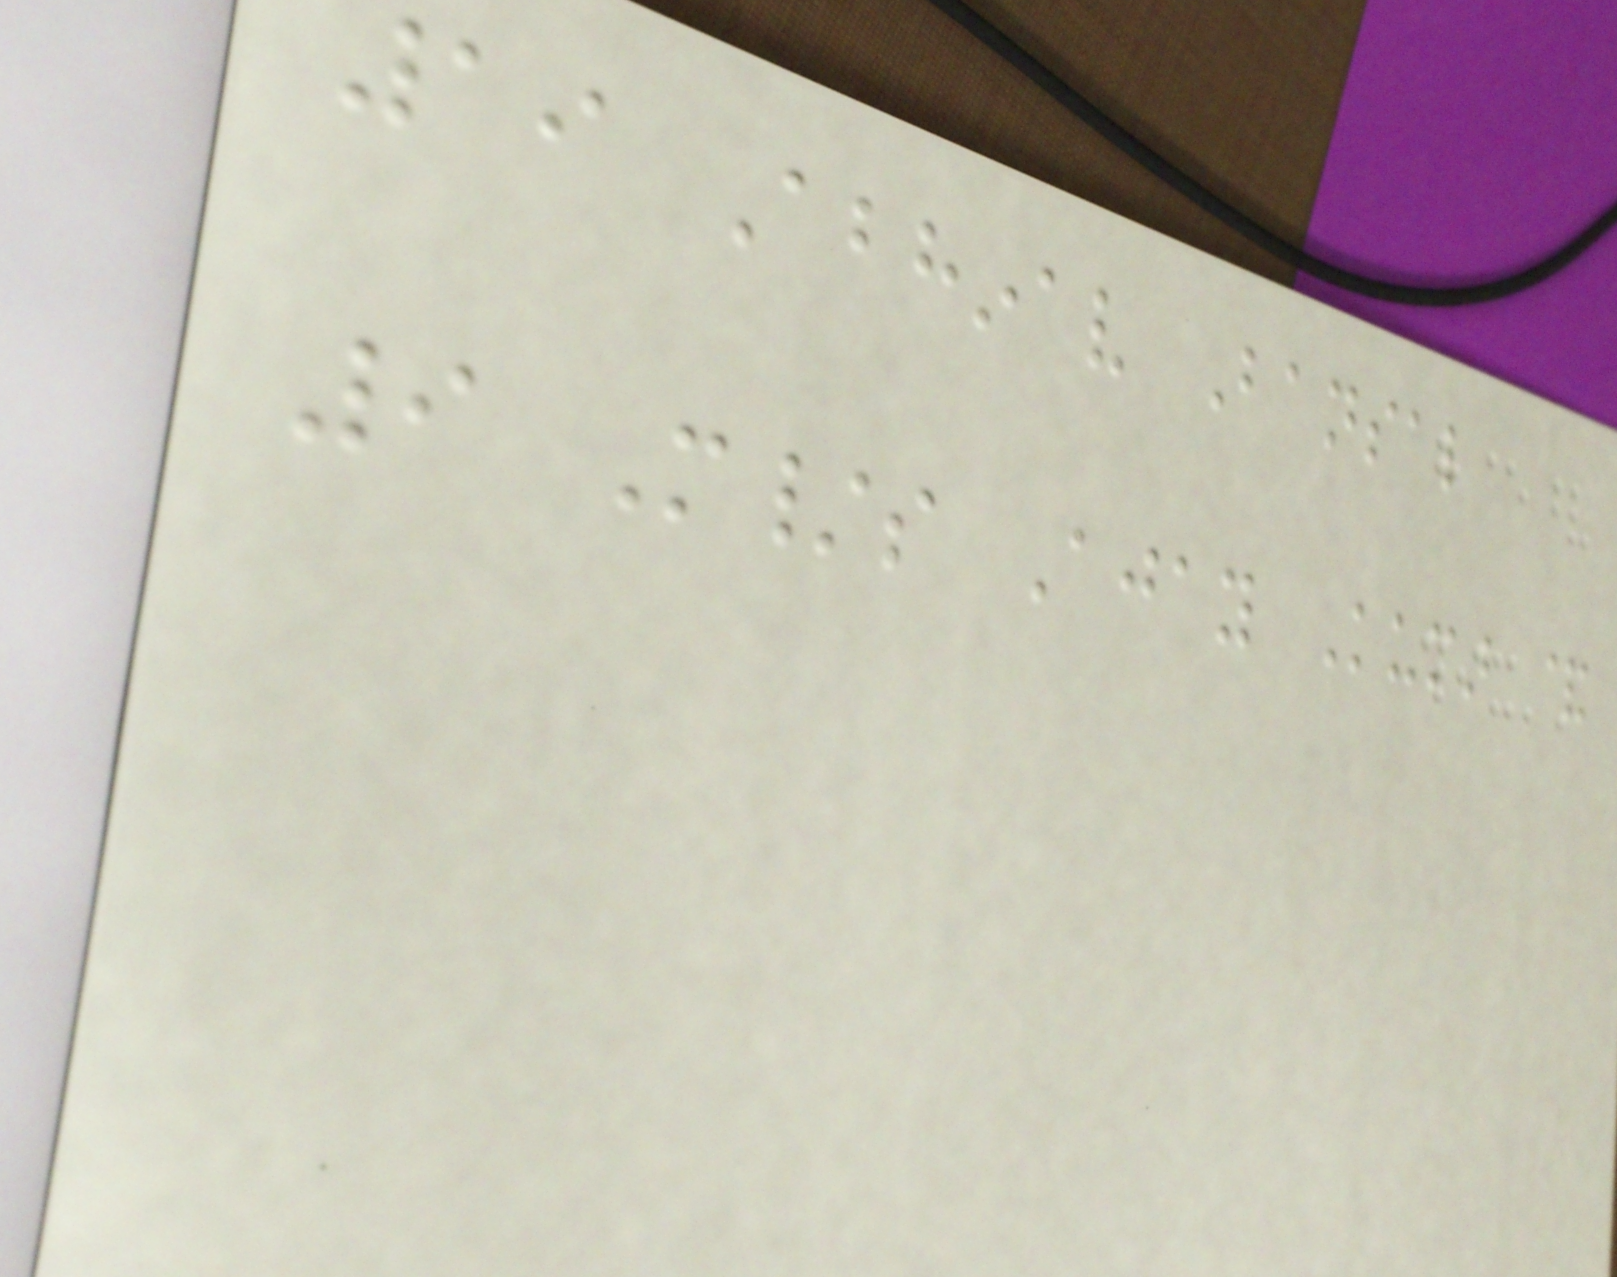19 Abhinav Bansal
9 M/s Ajay Kumar &
